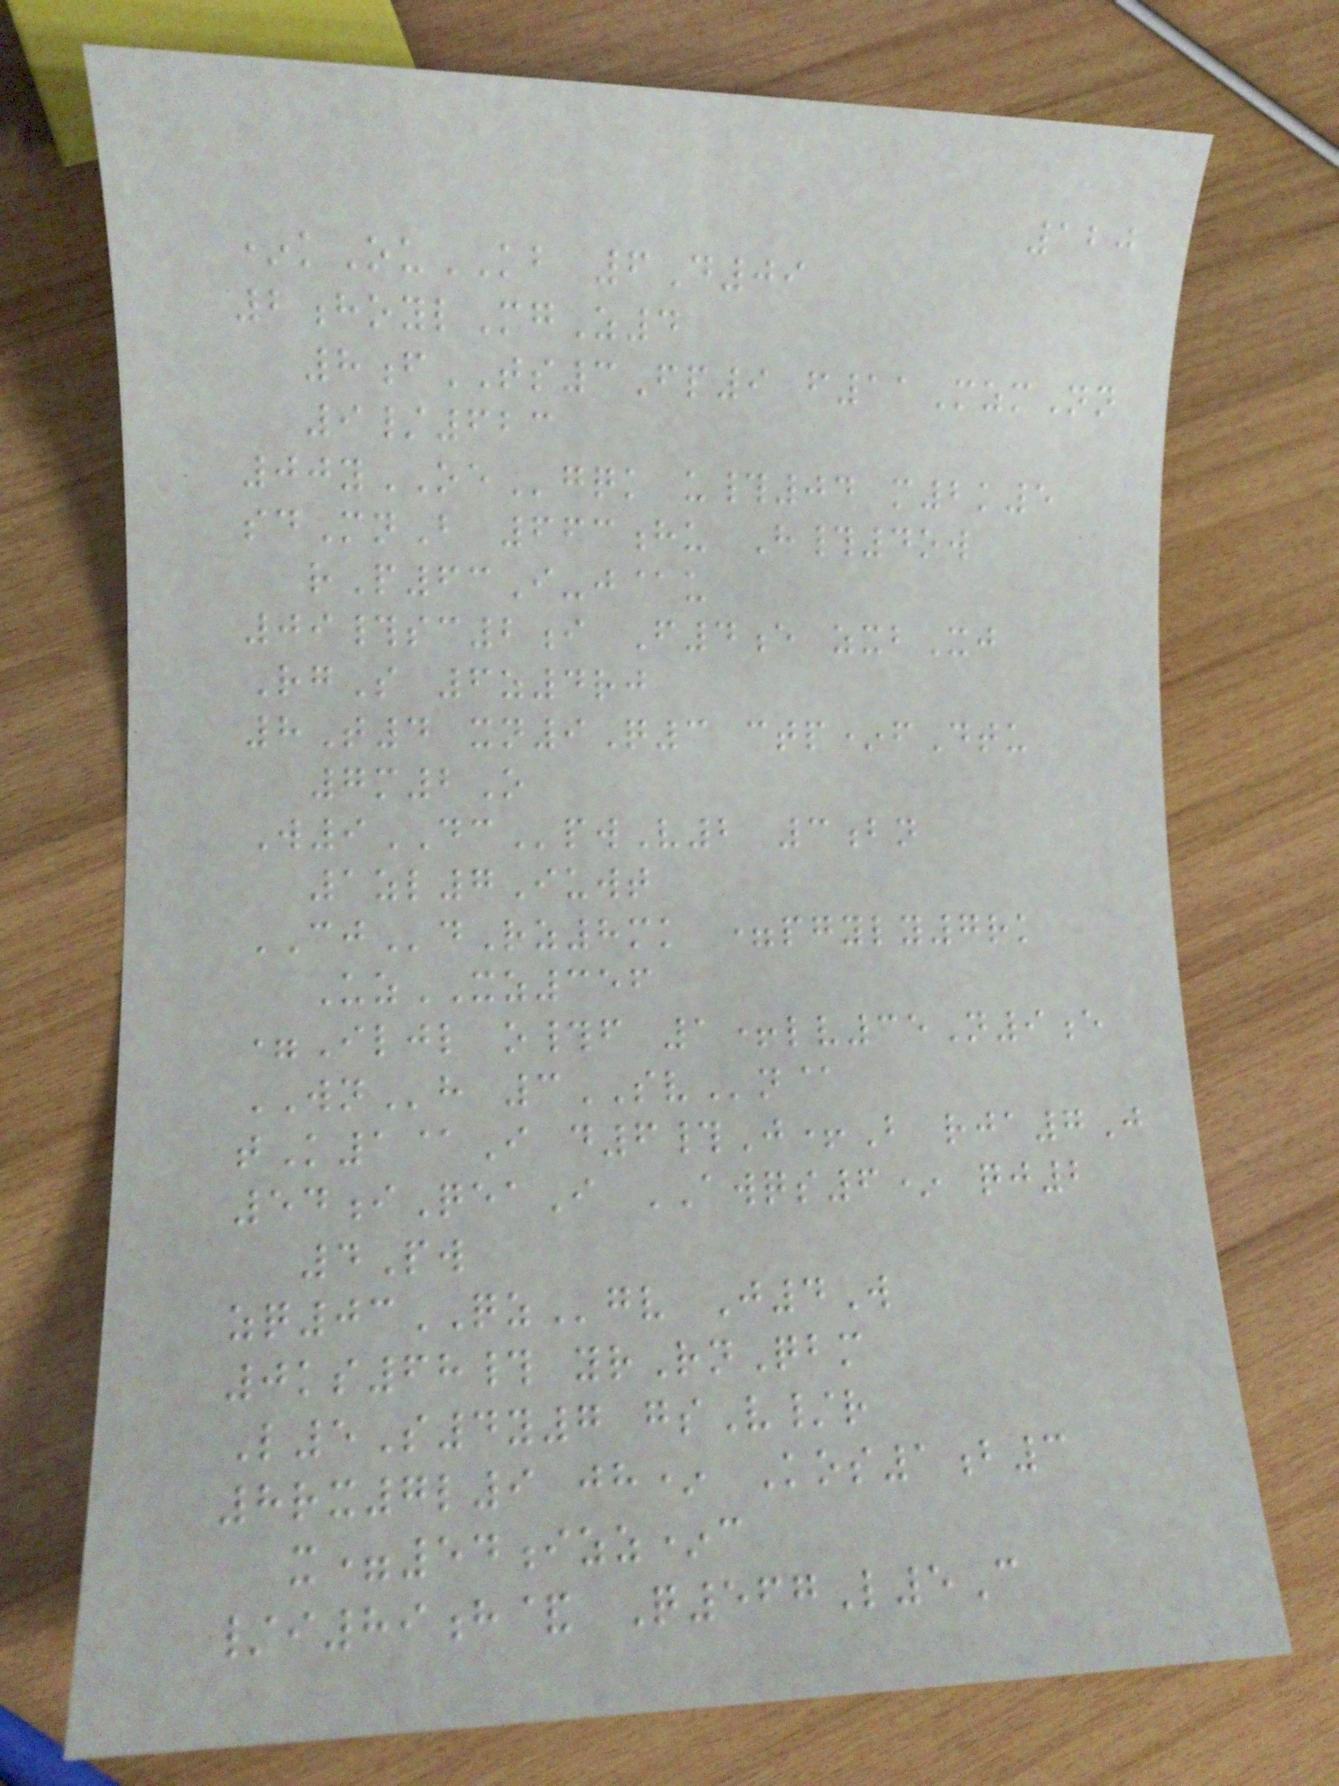120
*kOuKB 6D09
2hoylMgZ4
8fTS3Fp9 f11MzmNn
9/623
00yOEgqk u#04 m2k5
sdMnB 663hu H#4ow
rP63I-j@u
09#sc2i F4e zxbXj
RgS 6z4rj
8T4 xn9Q3 ctp*fDtu
7m2O
W9DCpwV2 3bn
1zl7Iuwt
CJdRz8mk =pgyly7rk
UzXZ356
=Iljl o#f 1+lv35N9e
WNh 3SVn@
tK1@I d6#J+B rja7J
54iQeaI AWQS6* qj2
4Pw
zq03QZgv J4W
0ks68# yrRnQbm
L5S4y7 gsV/r
8rx7l9 jh* Kos1b3
x=54izz*c
/i89h& Q567L5C
